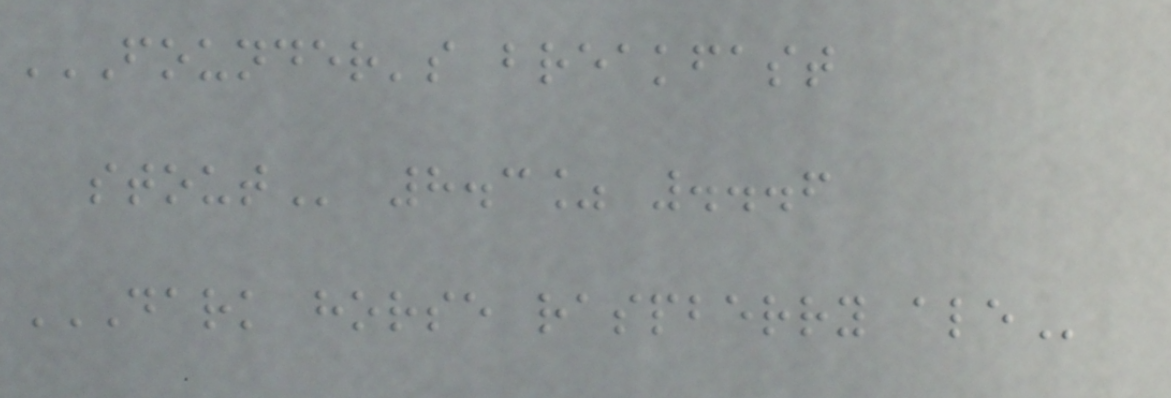FOUNDER'S BREAKFAST
STOUT 8.3% ...6
DARK HORSE RASPBERRY ALE
